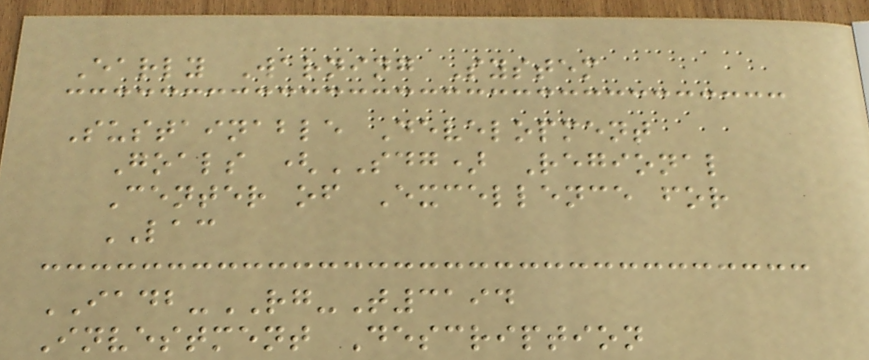Early Warning System
Sustainable Development
Goals (SDG) Regional
Center of Excellence for
LAC
IADB-RG-T3194
Investment Description
